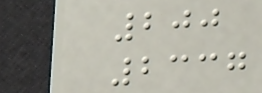200
2337
